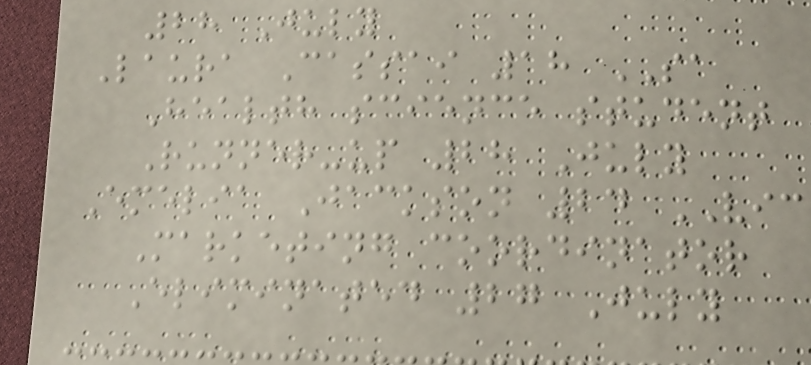28 July
Laura Cassai 18 SA
Health science student
Runner-up 28 July
Emelia Jackson 24 VIC
Marketing coordinator
Eliminated 27 July
